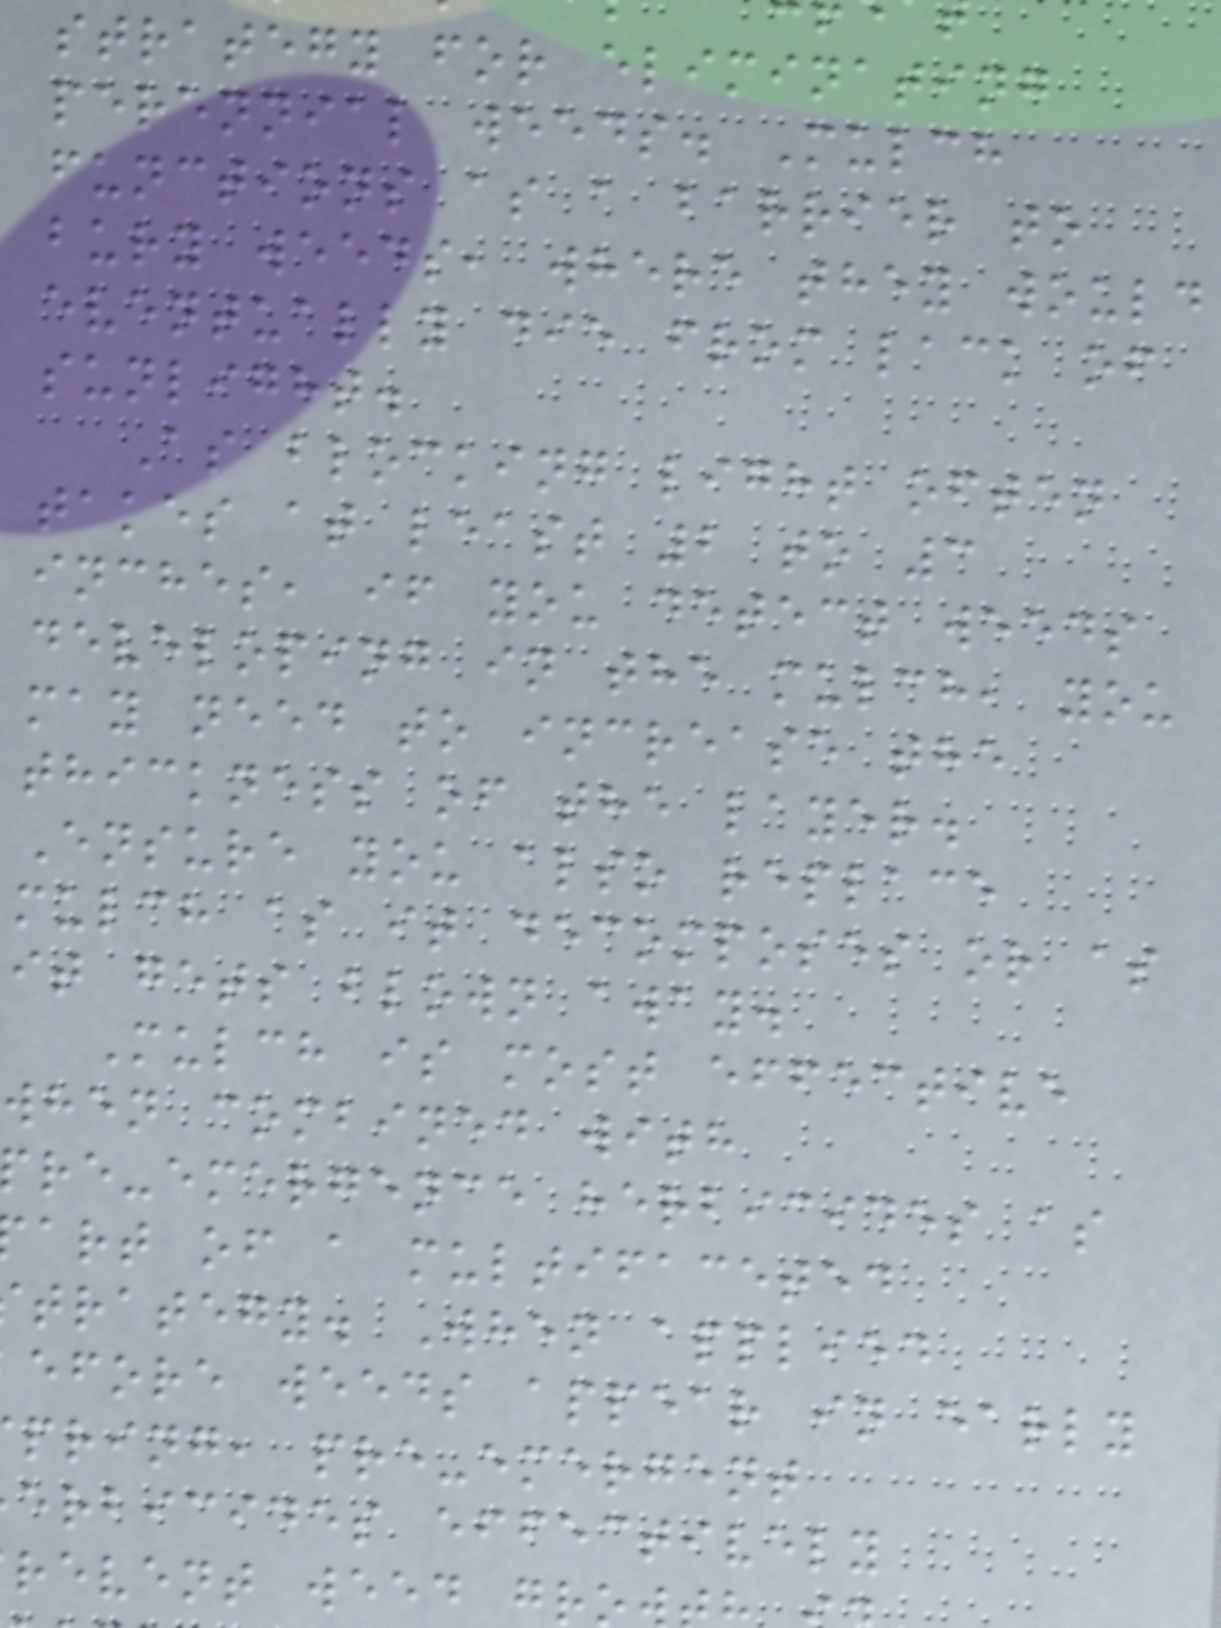strategy for eliminating
perennial weeds. Mulch
functions as a barrier to
bury weeds, where they would
eventually die from lack of
sunlight.
As blocking light often
takes at least 2 to 3
inches, if you detect weeds
developing in the mulch, you
may need to increase the
thickness of the layer.
Ensure you also replace
mulch as it decomposes or as
it gets blown away.
Mulch is most effective
when combined with
re-emergence herbicides as
art of a multifaceted
trategy. When applied
efore weeds appear in early
pring, pre-emergent
erbicides effectively
revent weed gr
